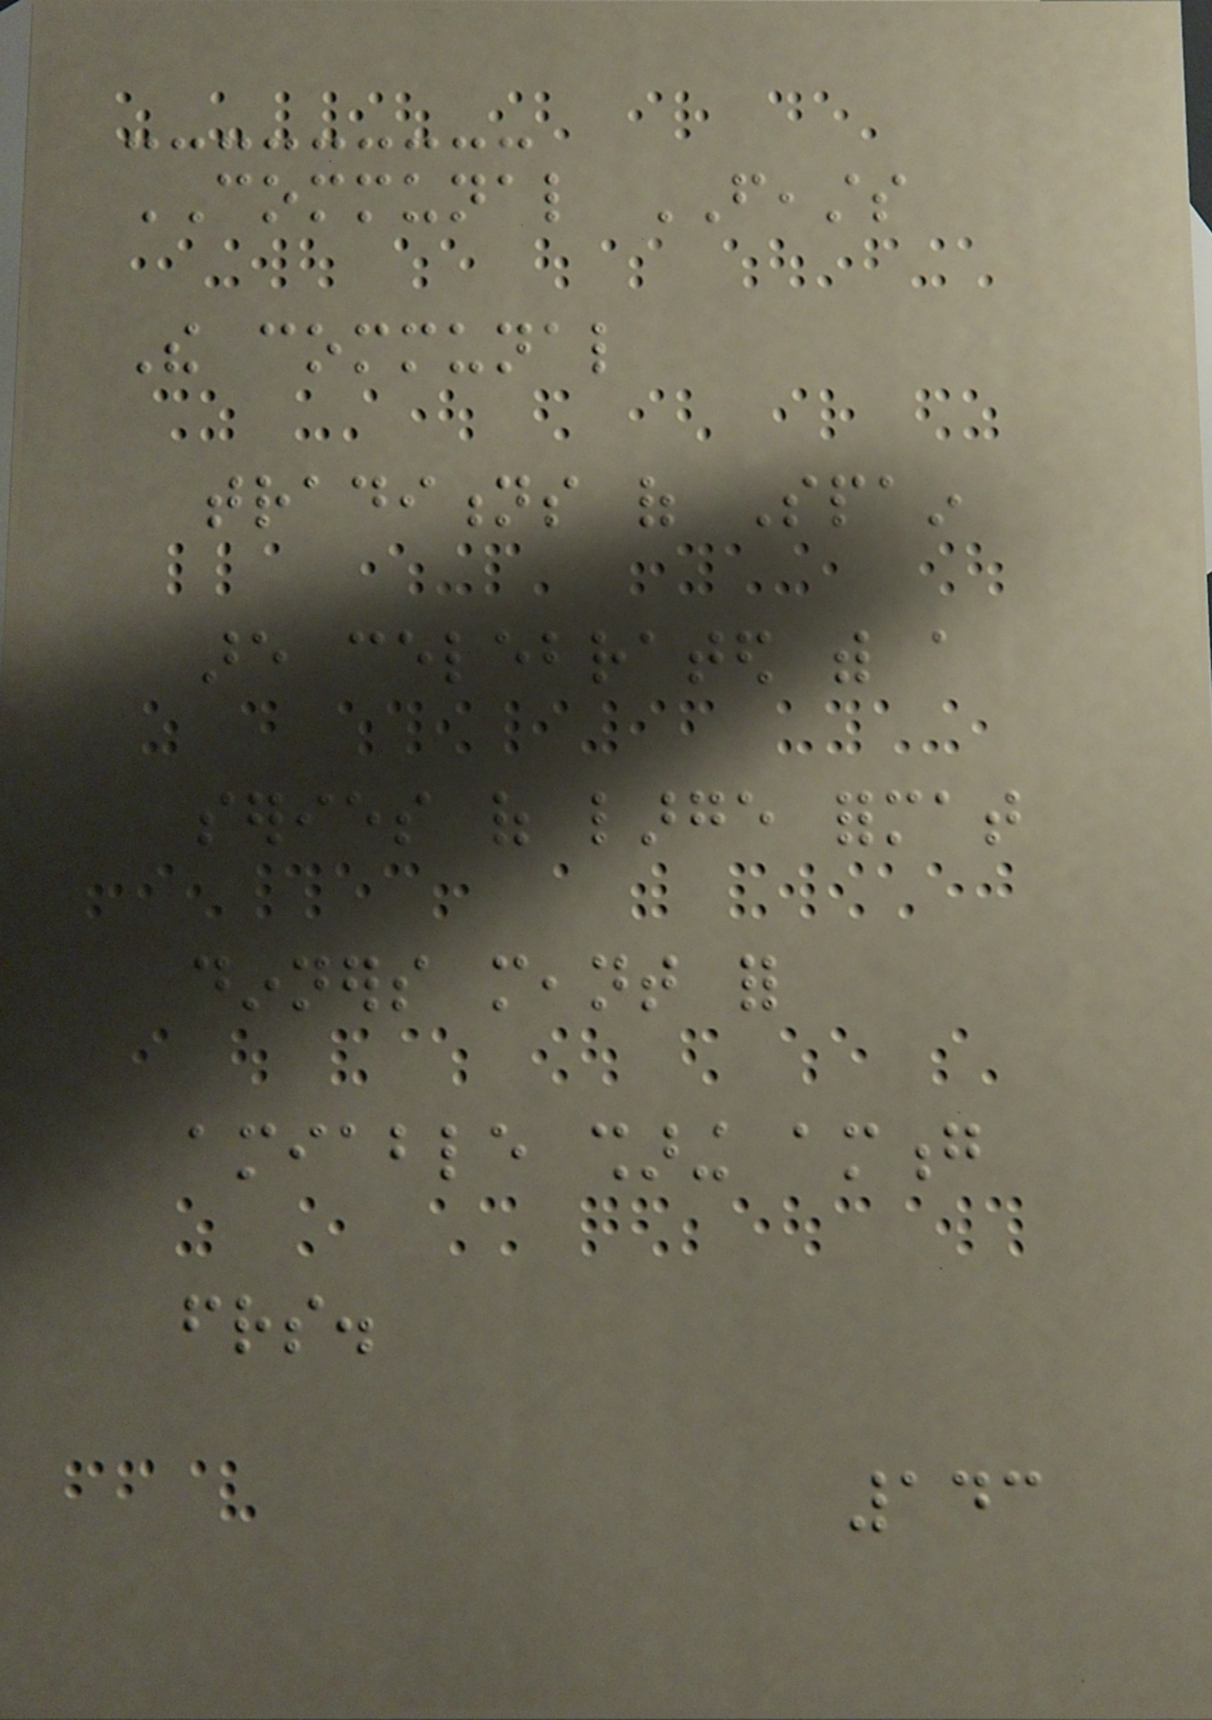COMMUNAL FEASTS
The communal
traditions of Spain
are celebrated with a
series of large format
dinners meant for
amiable sharing among
friends.
143
